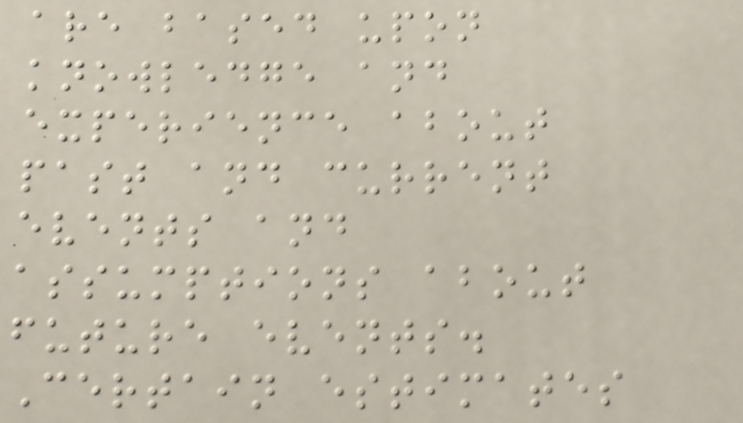are based upon
knowledge and
experience about
past and current
events and
assumptions about
future events.
Certain estimates
